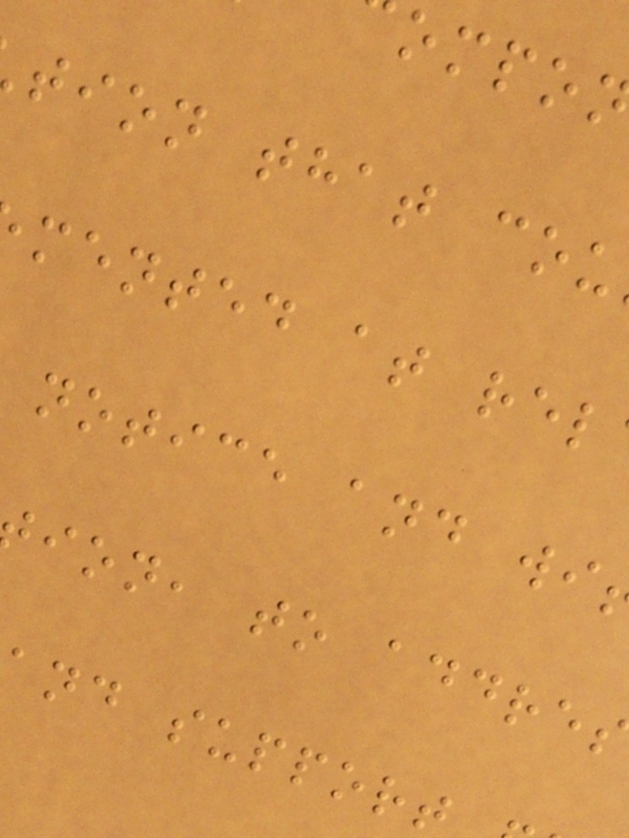tion that cou
mented at rel
notice and wi
ion, to addre
and support
